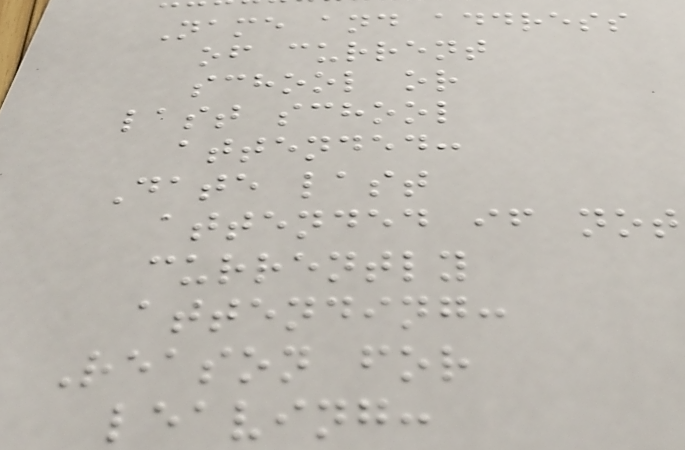Name and address
of current
school or
last school
attended:
Date last
attended if not
currently
attending:
Reason for
leaving:
